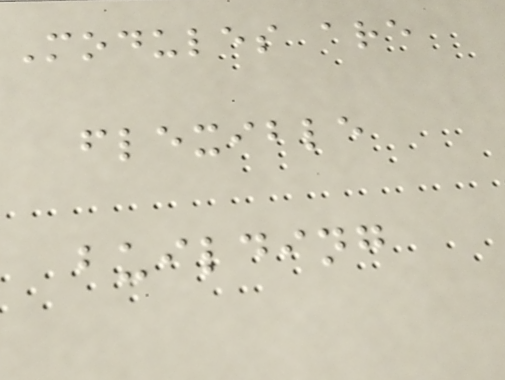Modules are
flexible
building
